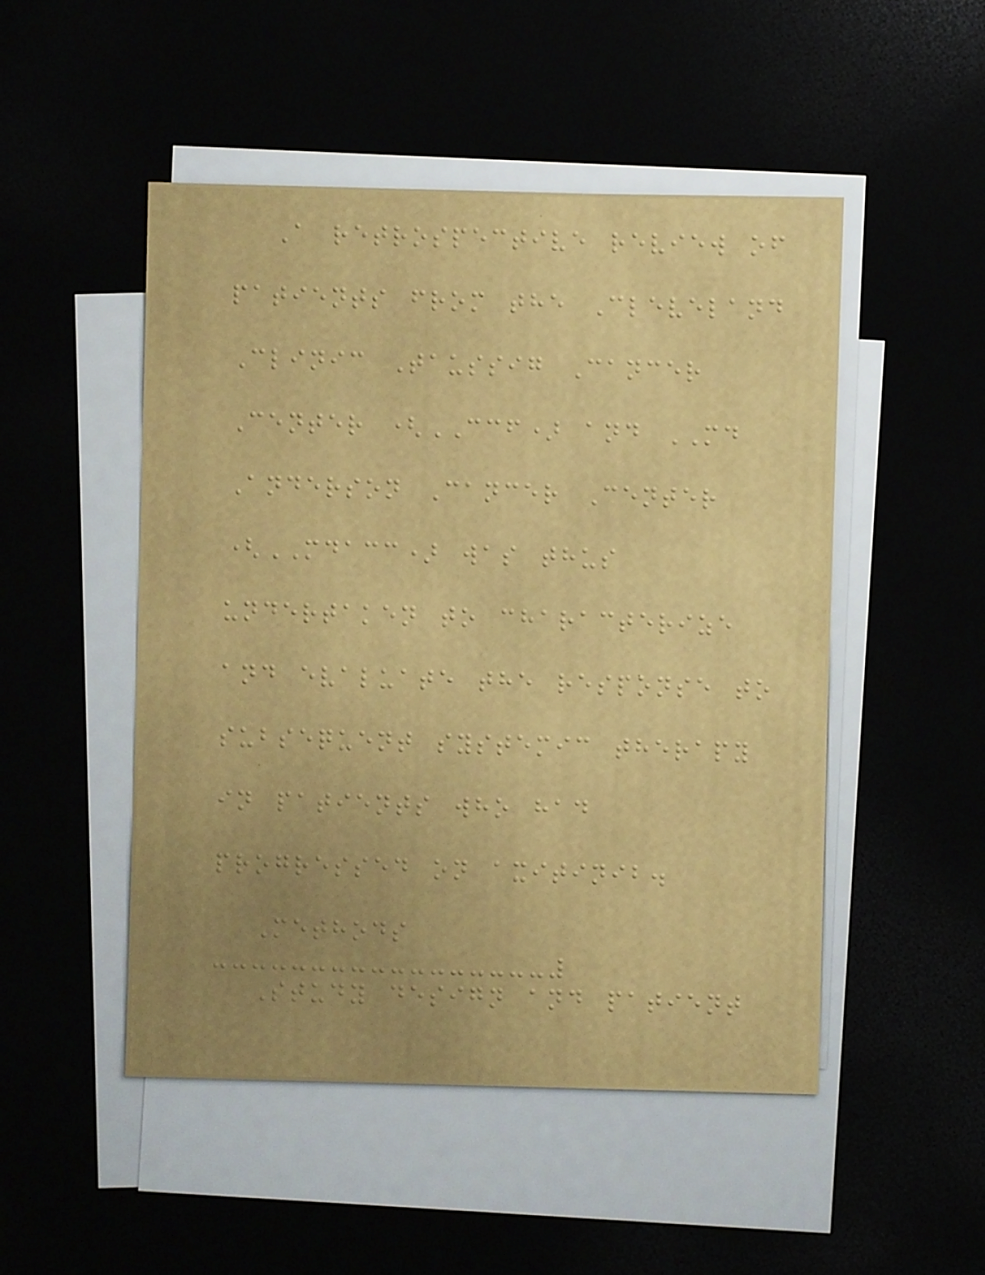A retrospective review of
patients from the Cleveland
Clinic Taussig Cancer
Center (CCF) and MD
Anderson Cancer Center
(MDACC) was thus
undertaken to characterize
and evaluate the response to
subsequent systemic therapy
in patients who had
progressed on axitinib.
Methods
Study design and patient
